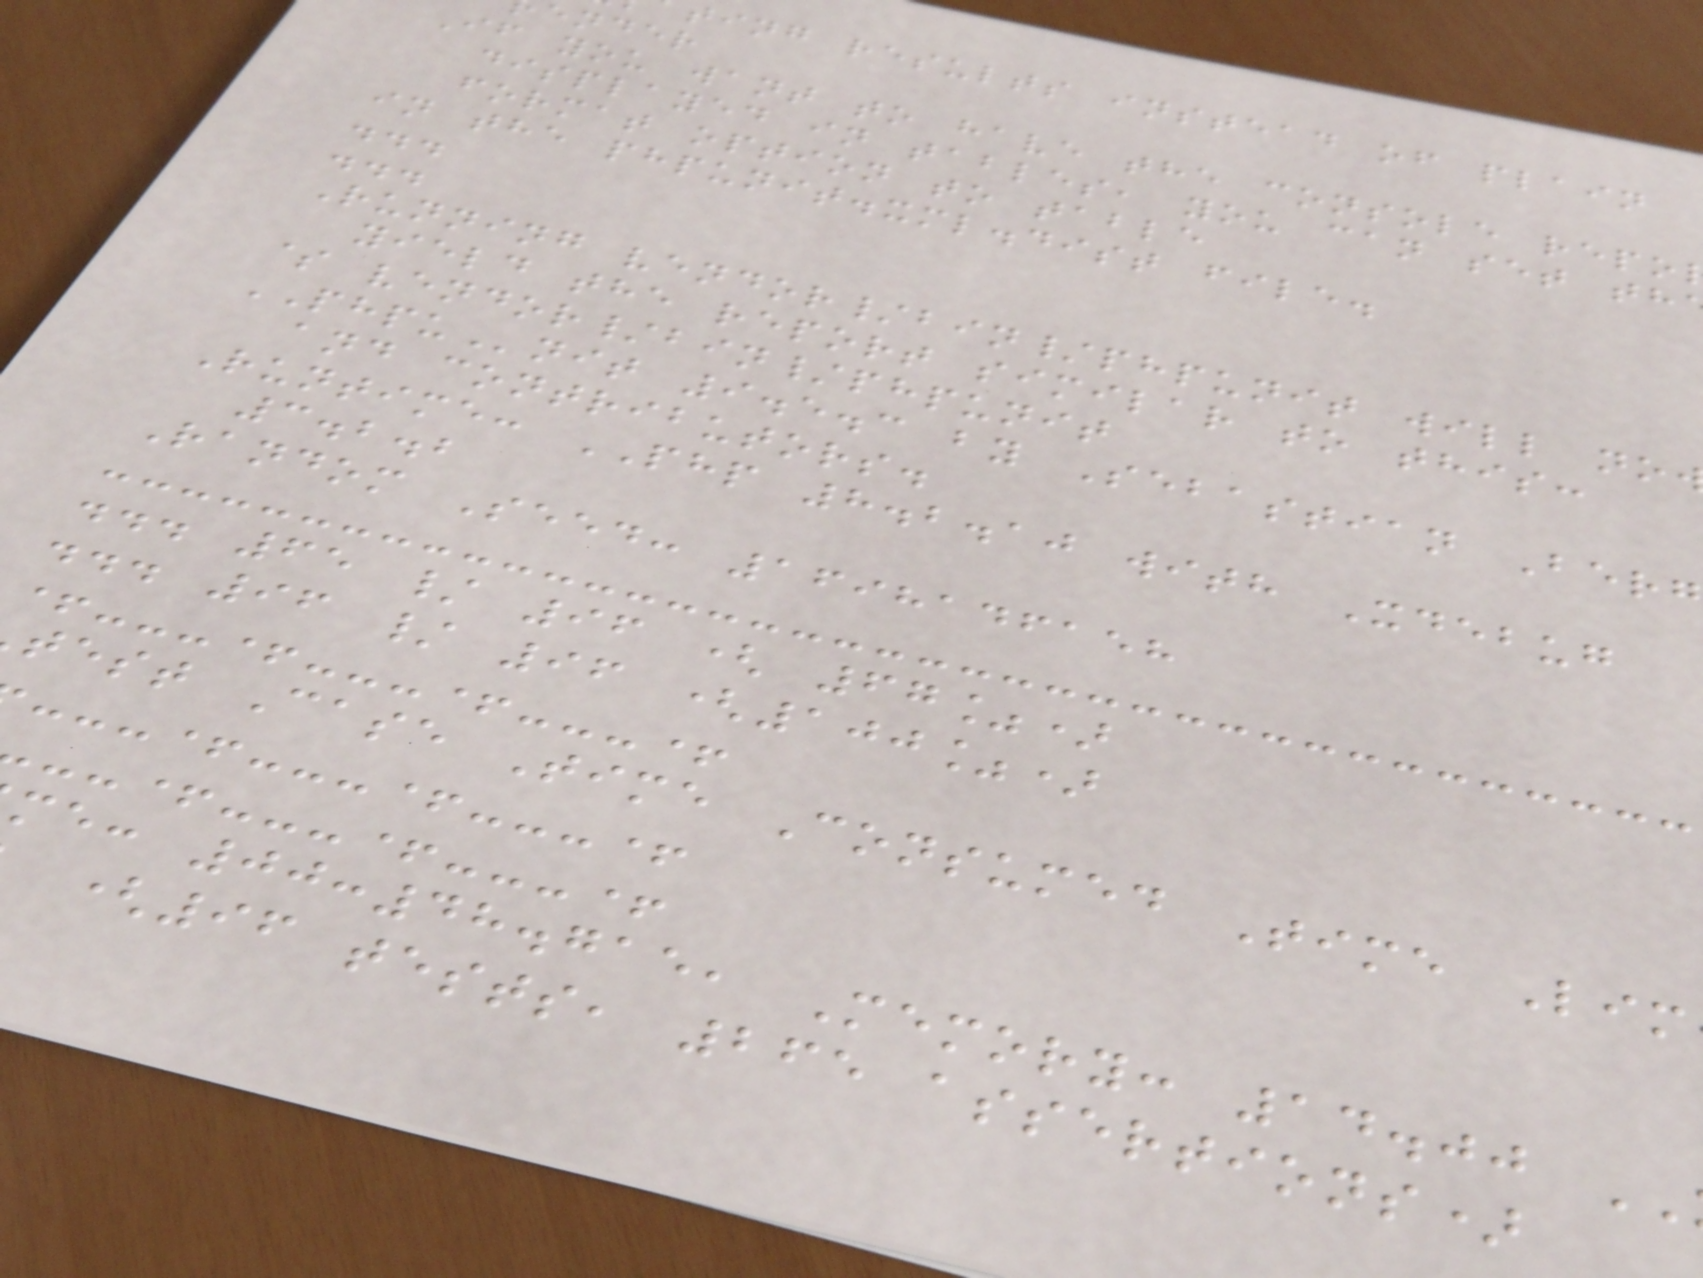ting results instead of plain
ender
If you want to have the console repo
displayed in tables, you can set th
format option to table
in the phpunit.xml.dist file.
...
...
Running vendor/bin/phpunit will no
yield the report similar to this:
$ vendor/bin/phpunit
PHPUnit 9.5.3 by Sebastian Berg
and contributors.
Runtime: PHP 8.2.10 with Xdebug
3.2.2
Random Seed: 1698146158
... 65 / 96 ( 67%)
... 96 / 96 (100%)
+---+---+---+
test Case Time Consumed Time Lim
---+---+---+
--+---+---+
me: 00:48.715, Memory: 14.00
(96 tests, 265 assertions)
